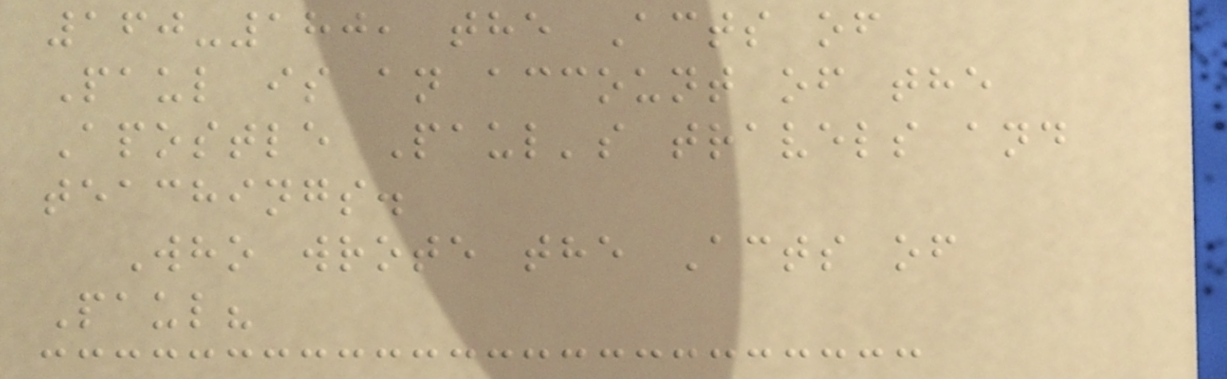160-180, the Acts of
Paul is an account of the
Apostle Paul's travels and
teachings.
Who wrote the Acts of
Paul?
